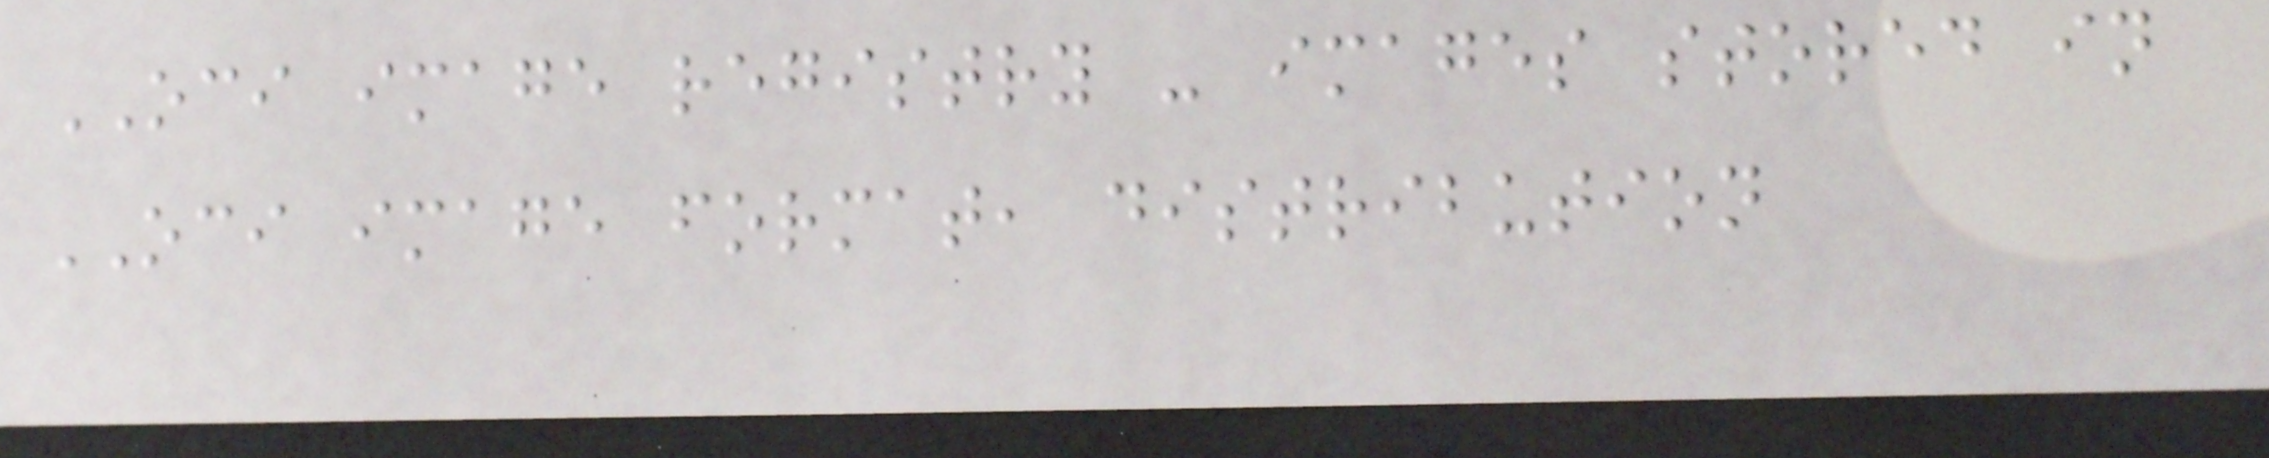OCI image registry - images stored in
OCI image format, distribution
